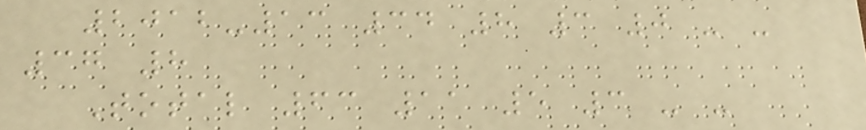2012-13 34 8 3 0 - -
37 8
Total 63 11 5 3 - -
